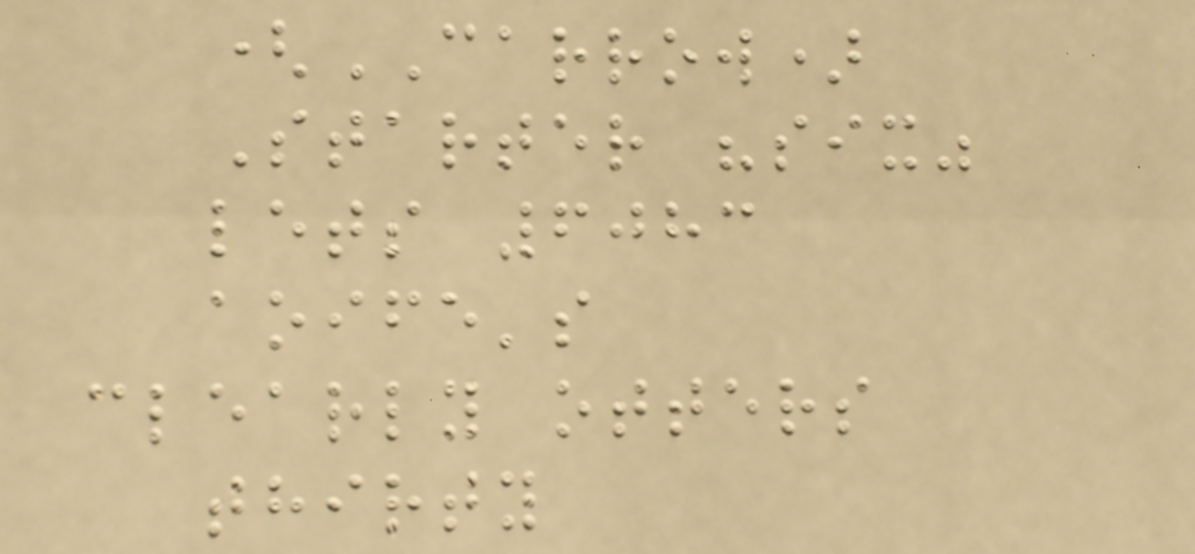(CARROW)
Starter "six"
lets 6083
aoife's
clearly otters
thirty
